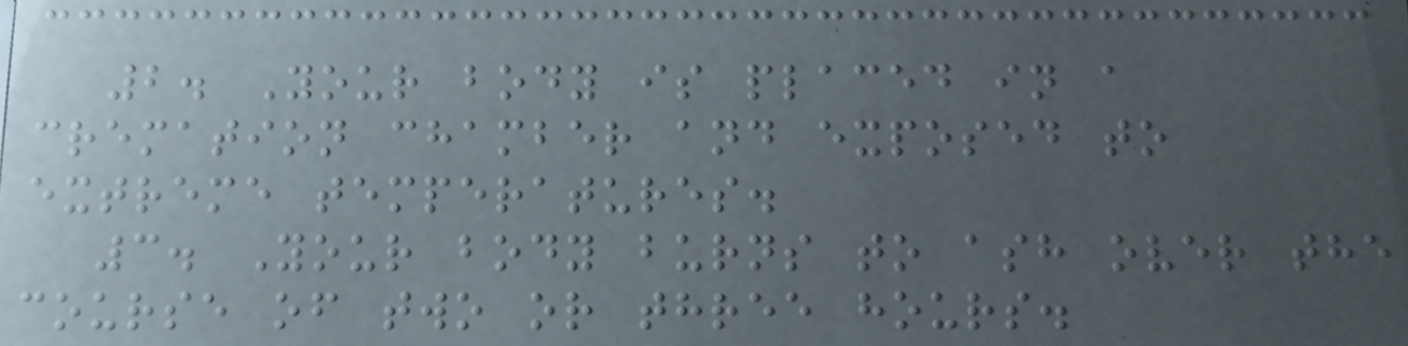2. Your body is placed in a
cremation chamber and exposed to
extreme temperatures.
3. Your body burns to ash over the
course of two or three hours.
